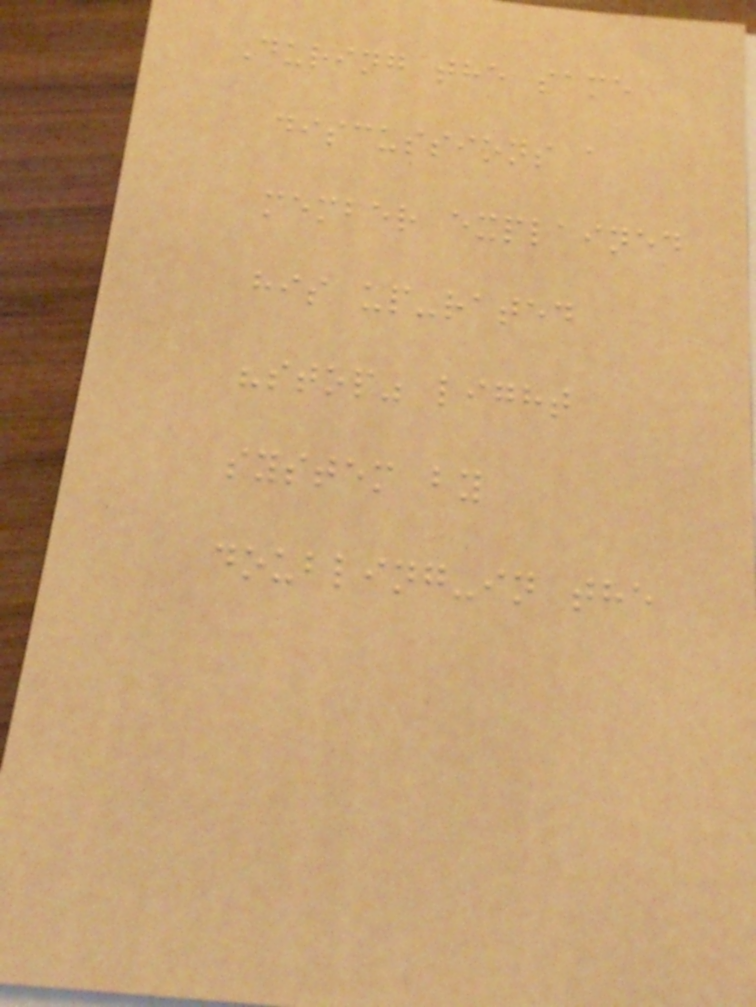During the same
discussions a
member explained
his up-rated
"stop" light
system by
doubling-in the
